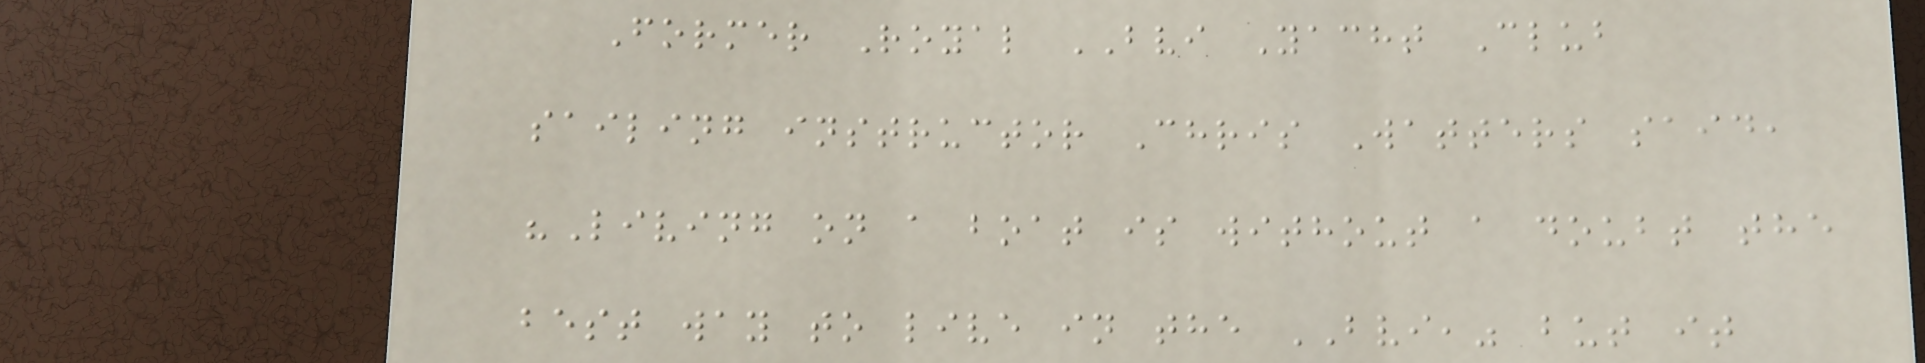Former Royal BVI Yacht Club
sailing instructor Chris Watters said,
"Living on a boat is without a doubt the
best way to live in the BVI," but it
